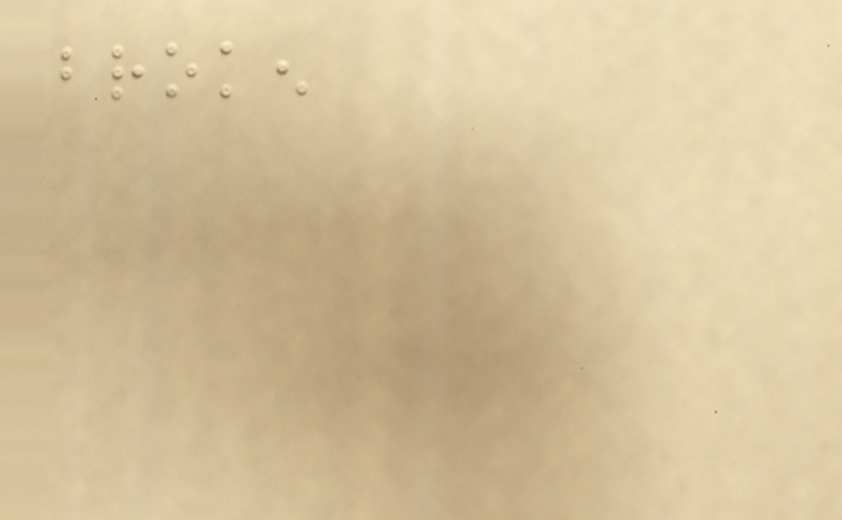broken
